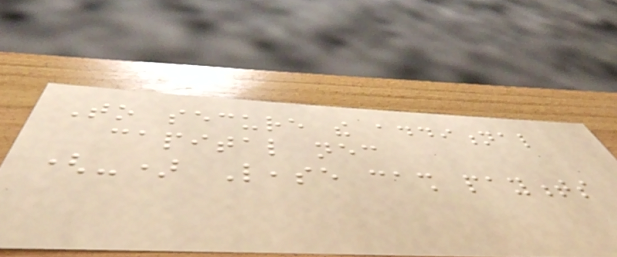To secure the additional
capital necessary
(-) Lease cash payments
